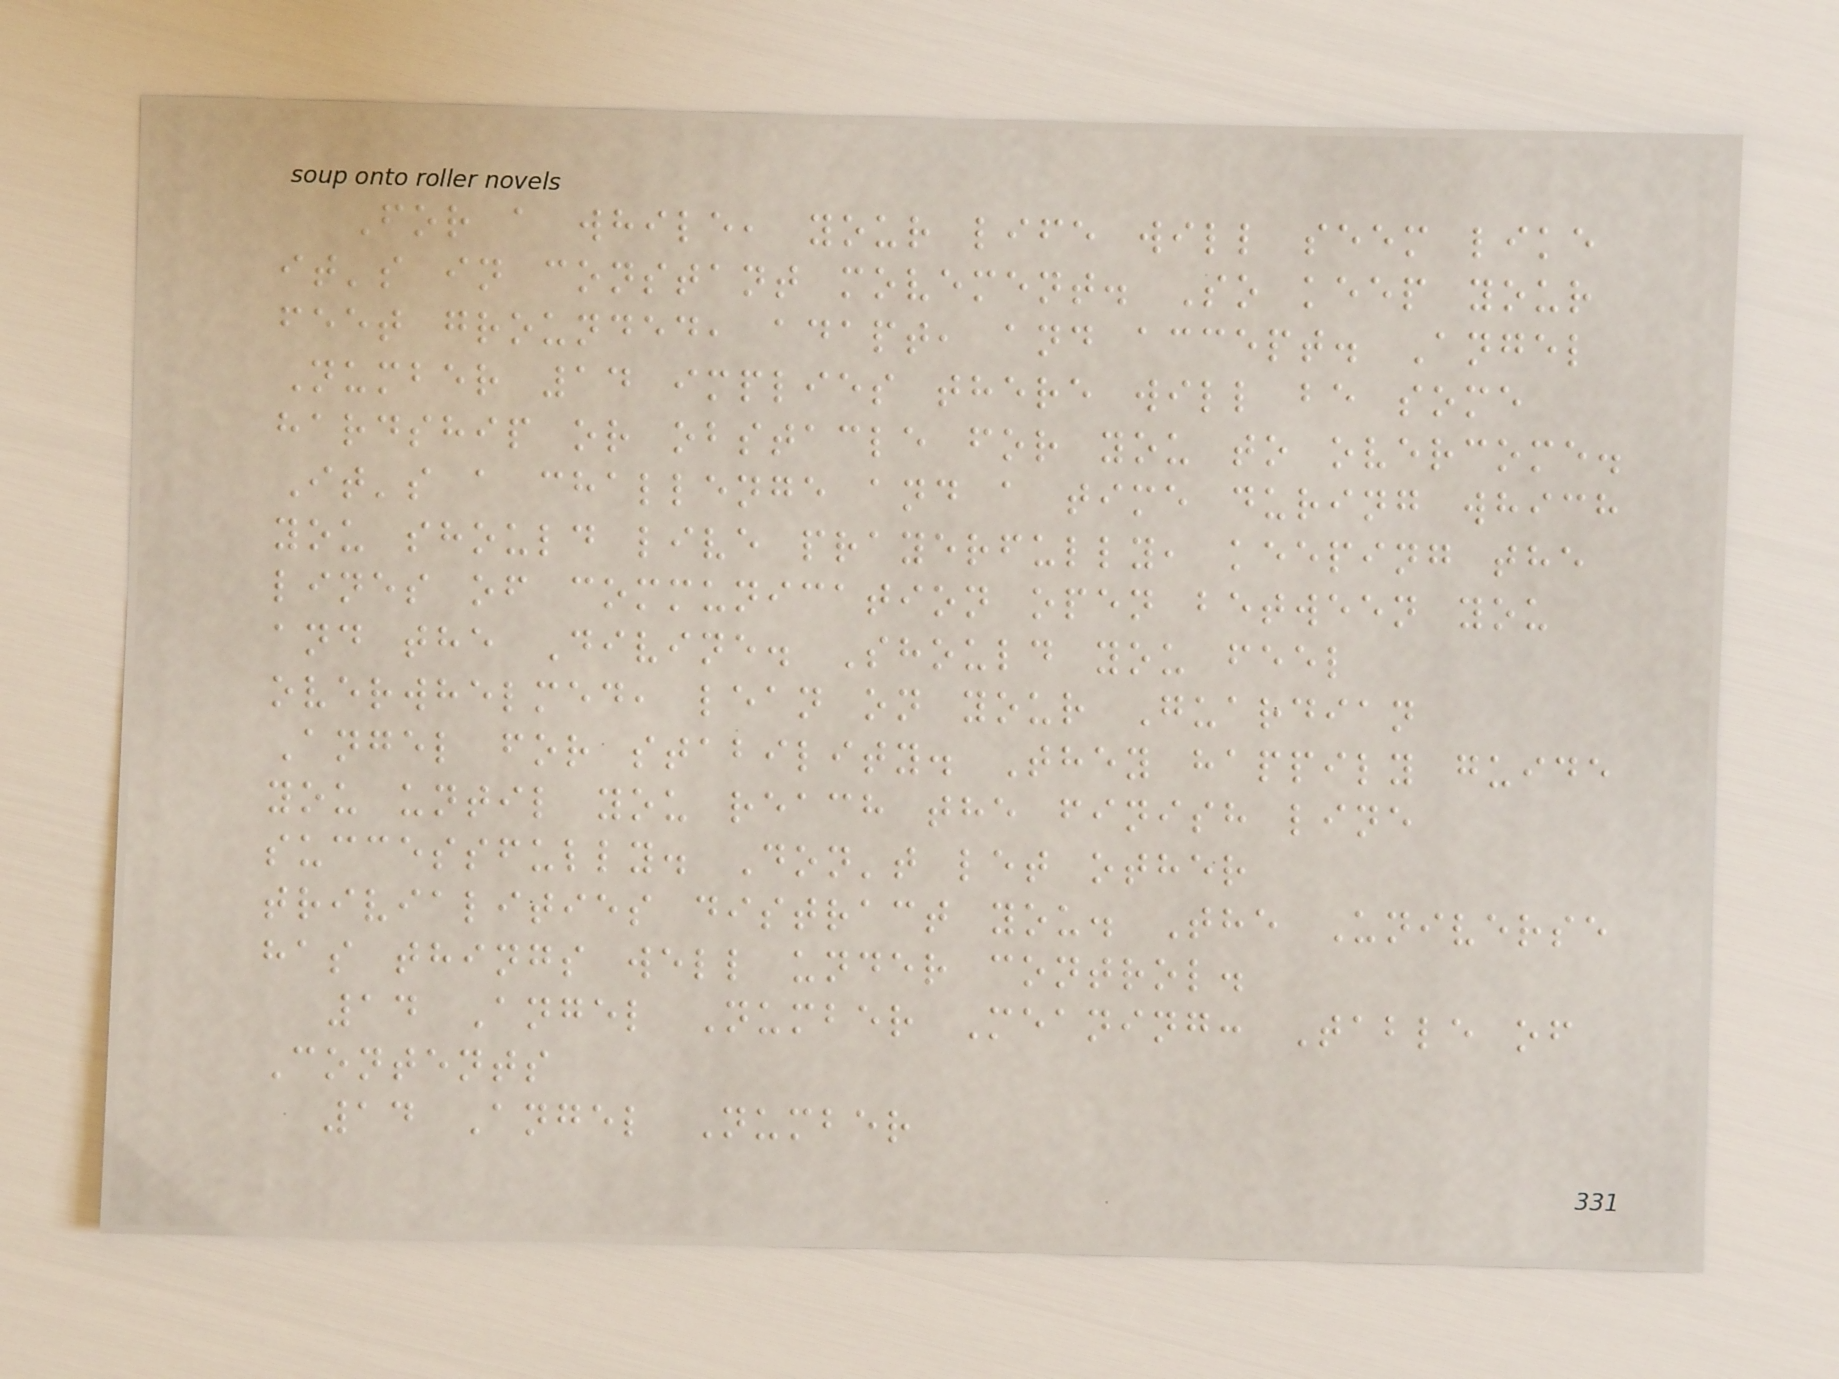For a while, your life will seem like
it's in constant movement. So keep your
feet grounded, adapt, and accept. Angel
Number 14 implies there will be some
hardship or obstacle for you to overcome.
It's a challenge and a time during which
you should live prayerfully, keeping the
lines of communication open between you
and the Divine. Should you feel
overwhelmed, lean on your Guardian
Angel for stability. They happily guide
you until you reach the finish line
successfully. Don't let other
trivialities distract you. The Universe
has things well under control.
14 Angel Number Meaning: Table of
Contents
14 Angel Number
